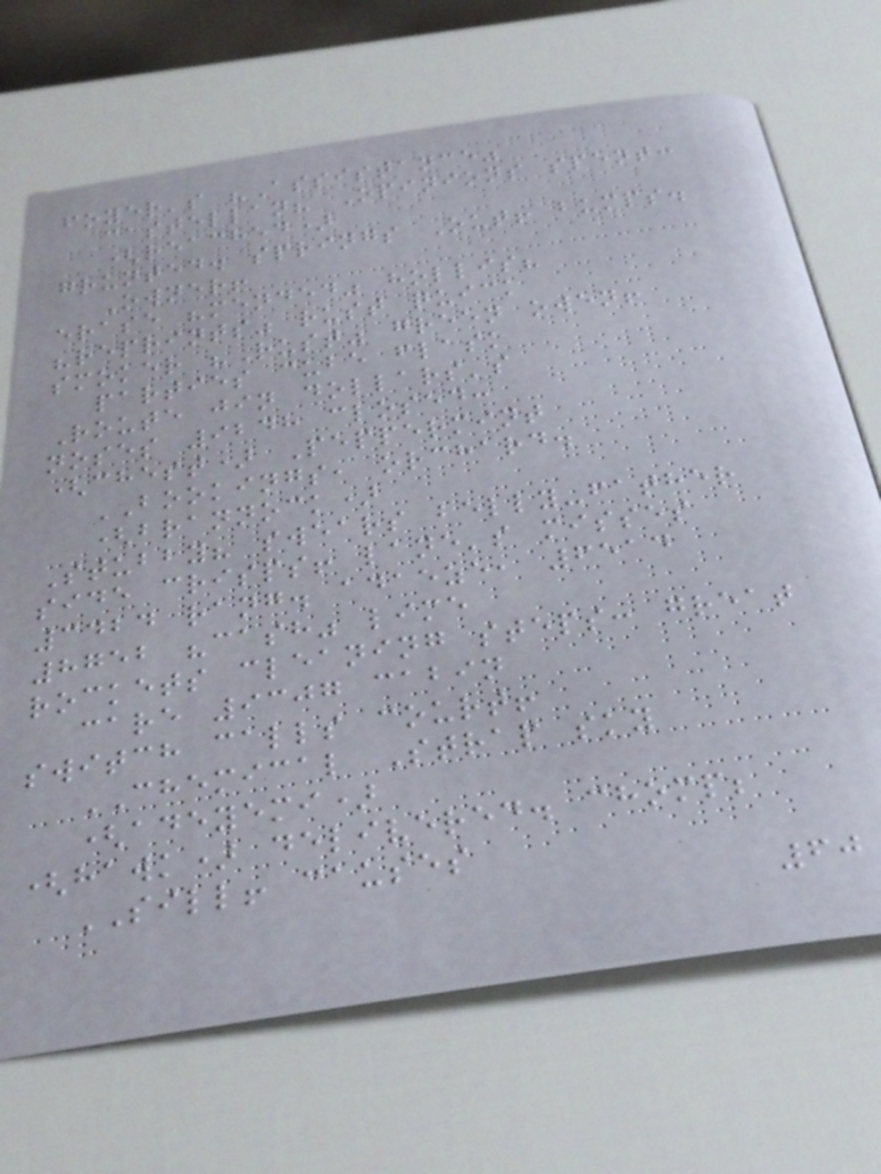foyer's "Assistance"
castellan? Opinions spent:
(reached)
grunted. springs Out! bumps.
Owner!
erase "mended" hollis?
"reprints" rust quick
smoker "Rust" green owen!
parties cube flask
Route jin dollars's
noses 9248 closed:
(chest) Peppermint
BOOKINGS, orchard.
(brannock)
Stubby? swears belly-father
side crisps! lane's misses
3424 rang. adaeze, 6514
8752 "cash" lime
rockets cleaning steps: great
care 9307 cabin
switch calls court!
CHEMICAL Strap sky
(adeyemi)
(hawk) delivered. chomp;
SILL! causes
60
